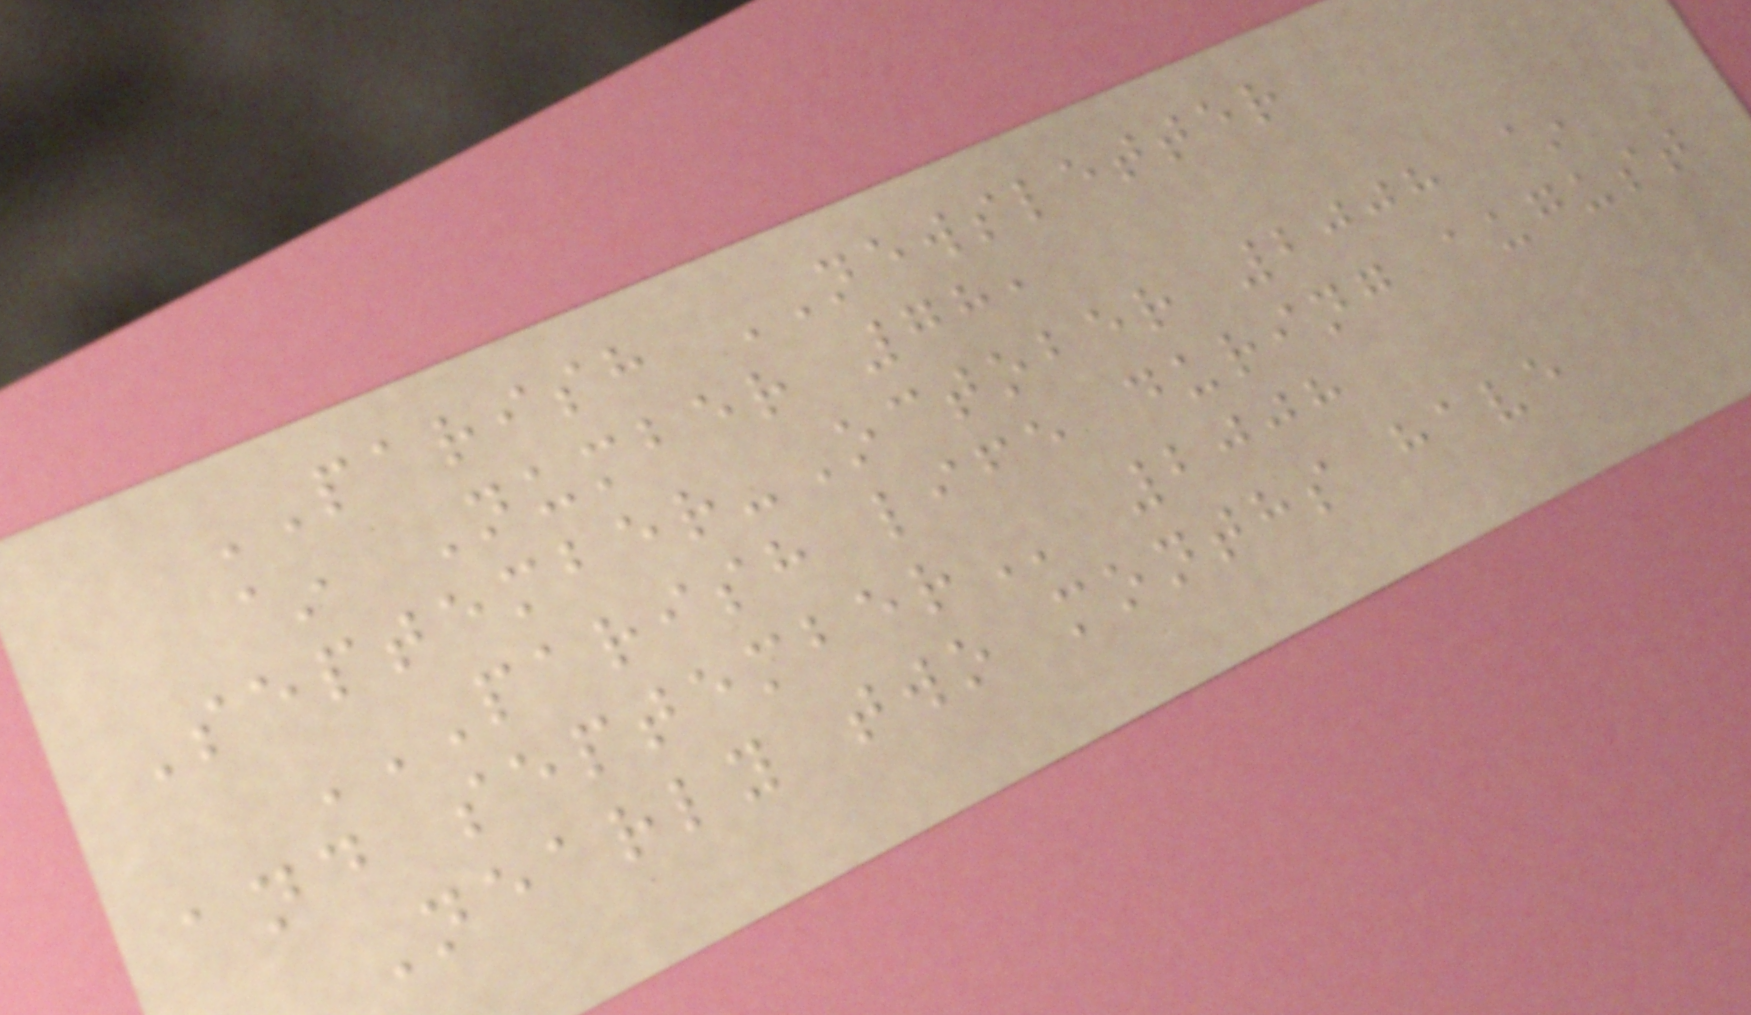PARISH NEWSLETTER
~ Number 78,
September-October 2008 ~
PARISH LIFE DURING AUGUST
AND SEPTEMBER 2008
Nearly two months have
